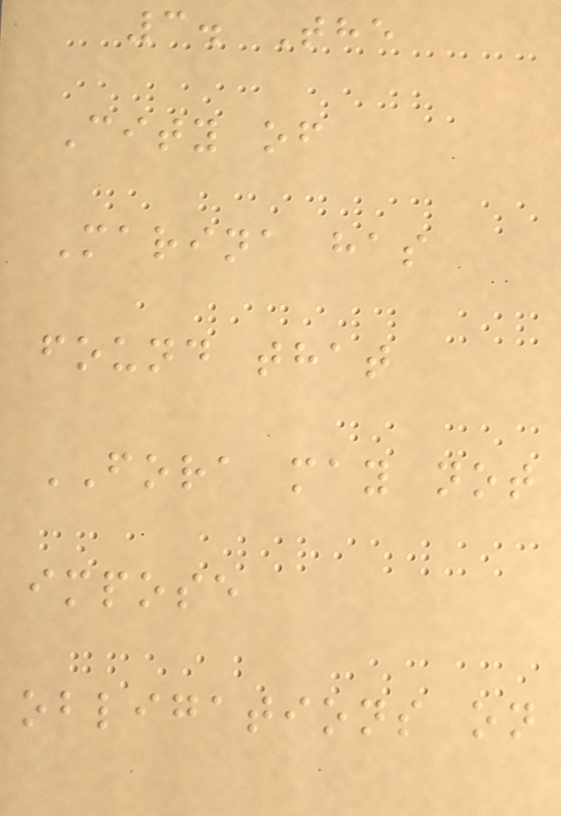3. The
City of
Marina has
found that
FORA may not
impose
obligations on
